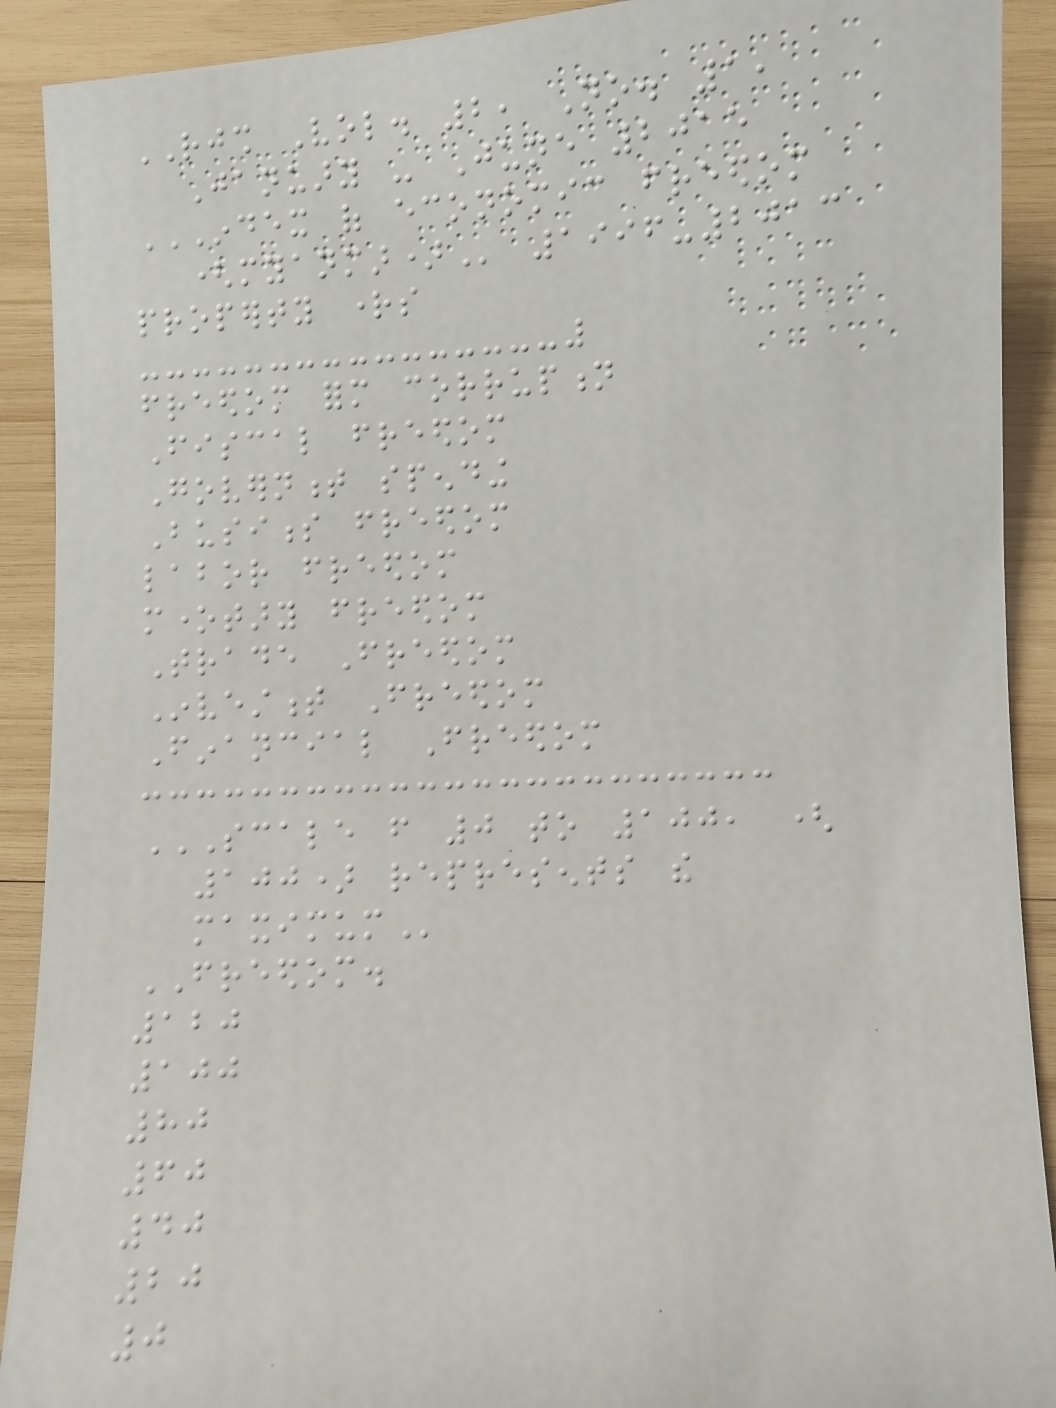RJSH Vol. 2, No. 1,
January - June 2015
INDEX OF ECONOMIC FREEDOM
(MYANMAR) 1996-2013
property rights
freedom form corruption
Fiscal freedom
Government spending
Business freedom
labor freedom
monetary freedom
Trade Freedom
Investment Freedom
Financial Freedom
SCALE FROM 0 TO 100, (
100) REPRESENTS THE
MAXIMUM
FREEDOM.
120
100
80
60
40
20
0
